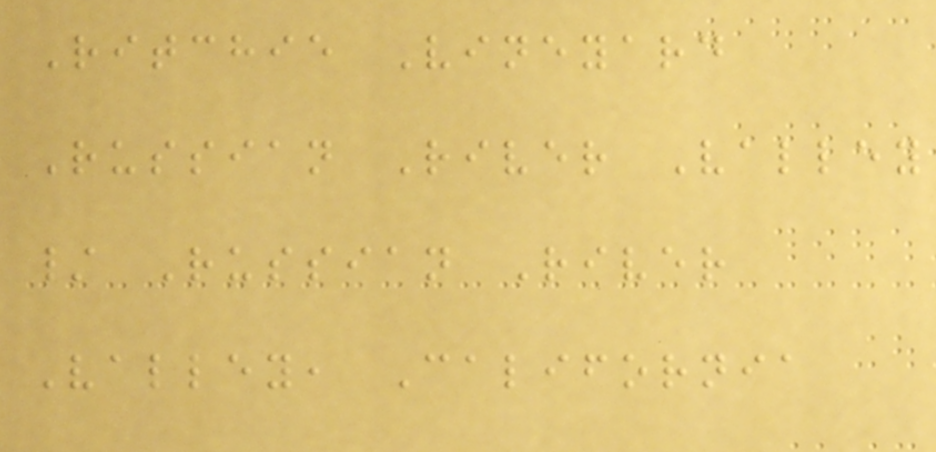Ritchie Vineyard
Russian River Valley
/ Russian River
Valley, California
